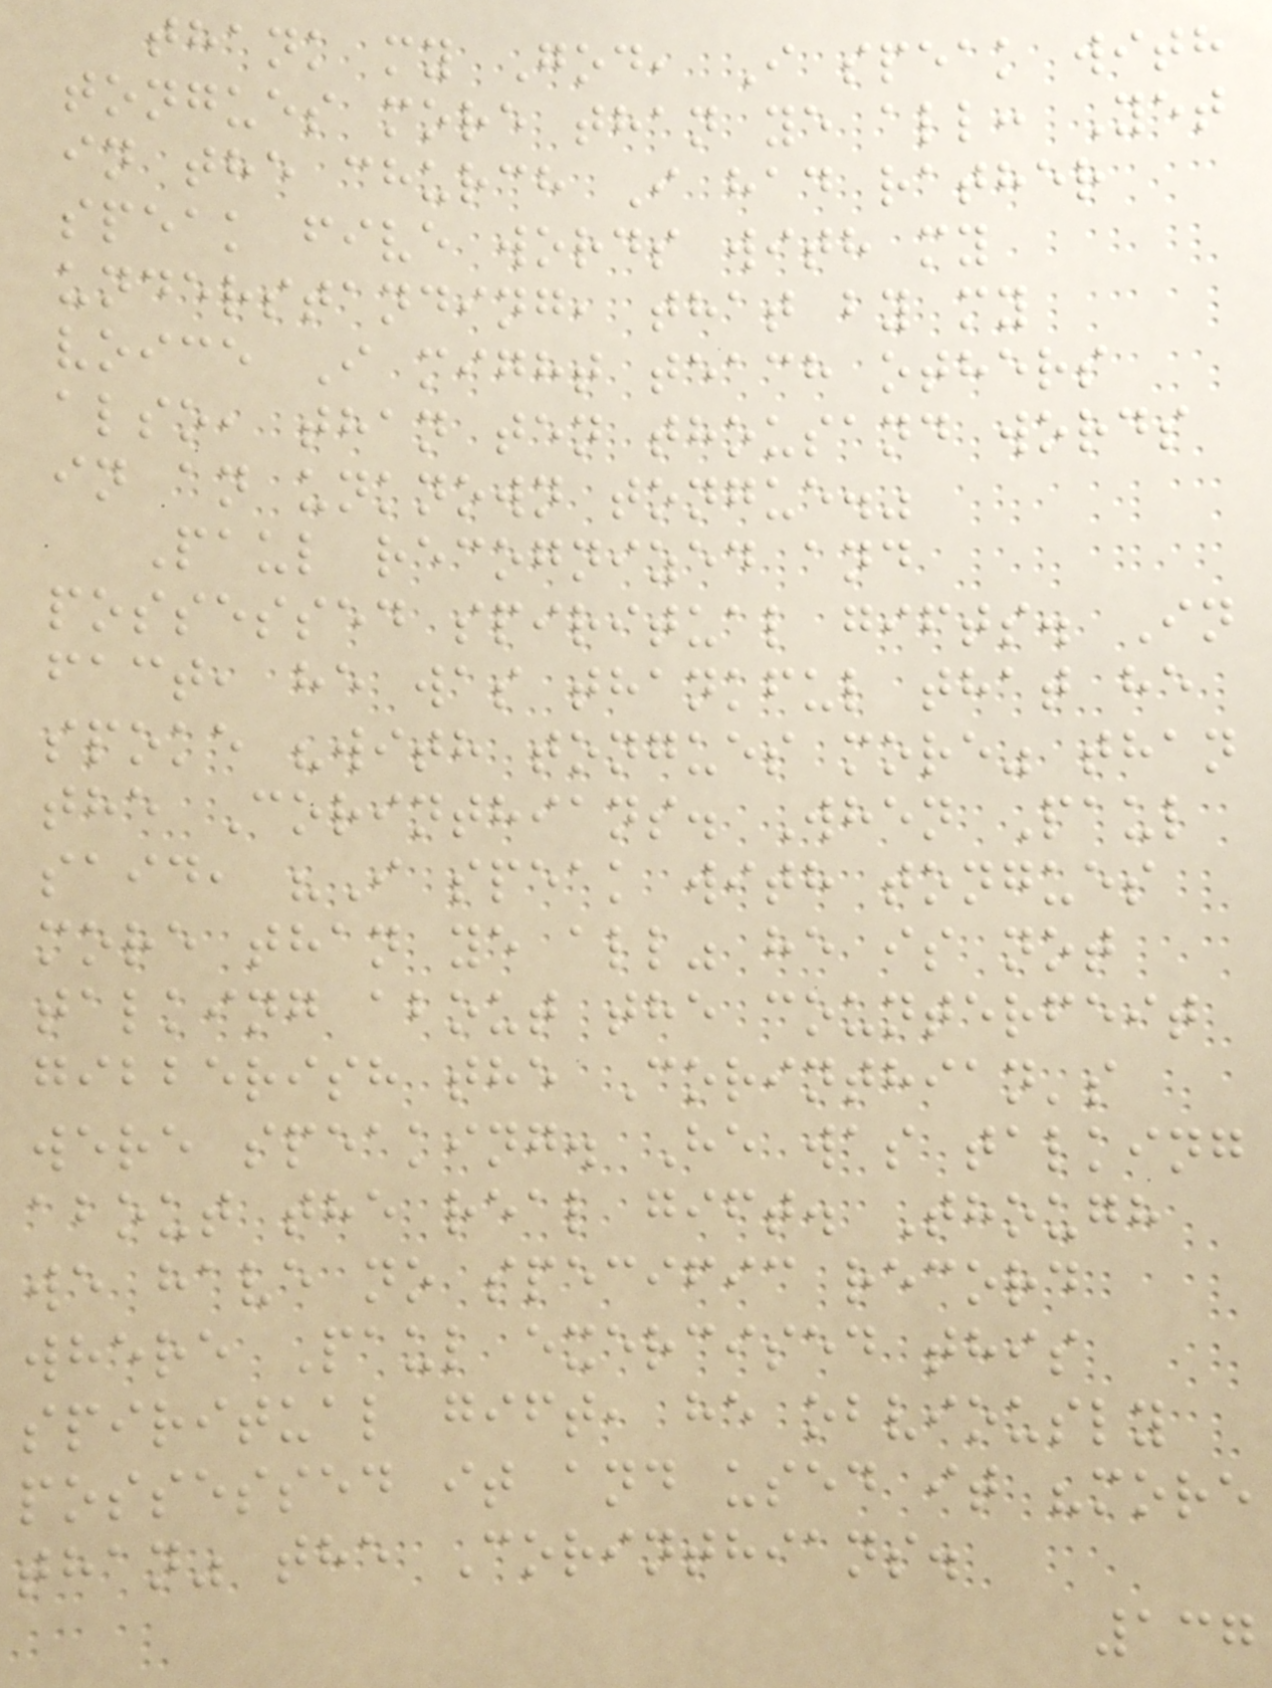thank my God, I speak with
tongues more than ye all: Yet
in the church I had rather
speak five words with my
understanding, that by my
voice I might teach others
also, than ten thousand words
in an unknown tongue."
Paul recognized and
possessed spiritual gifts. In
fact, he was thankful that he
spoke "with tongues more" than
the Corinthians. When Paul
said, "I speak with tongues
more than ye all" he is not
talking about the counterfeit
gibberish the Corinthian's
were speaking. He was talking
about the real gift. Though
we have no specific record
where Paul exercised this
spiritual gift, he obviously
possessed it and used it "more
than" the Corinthians.
137
